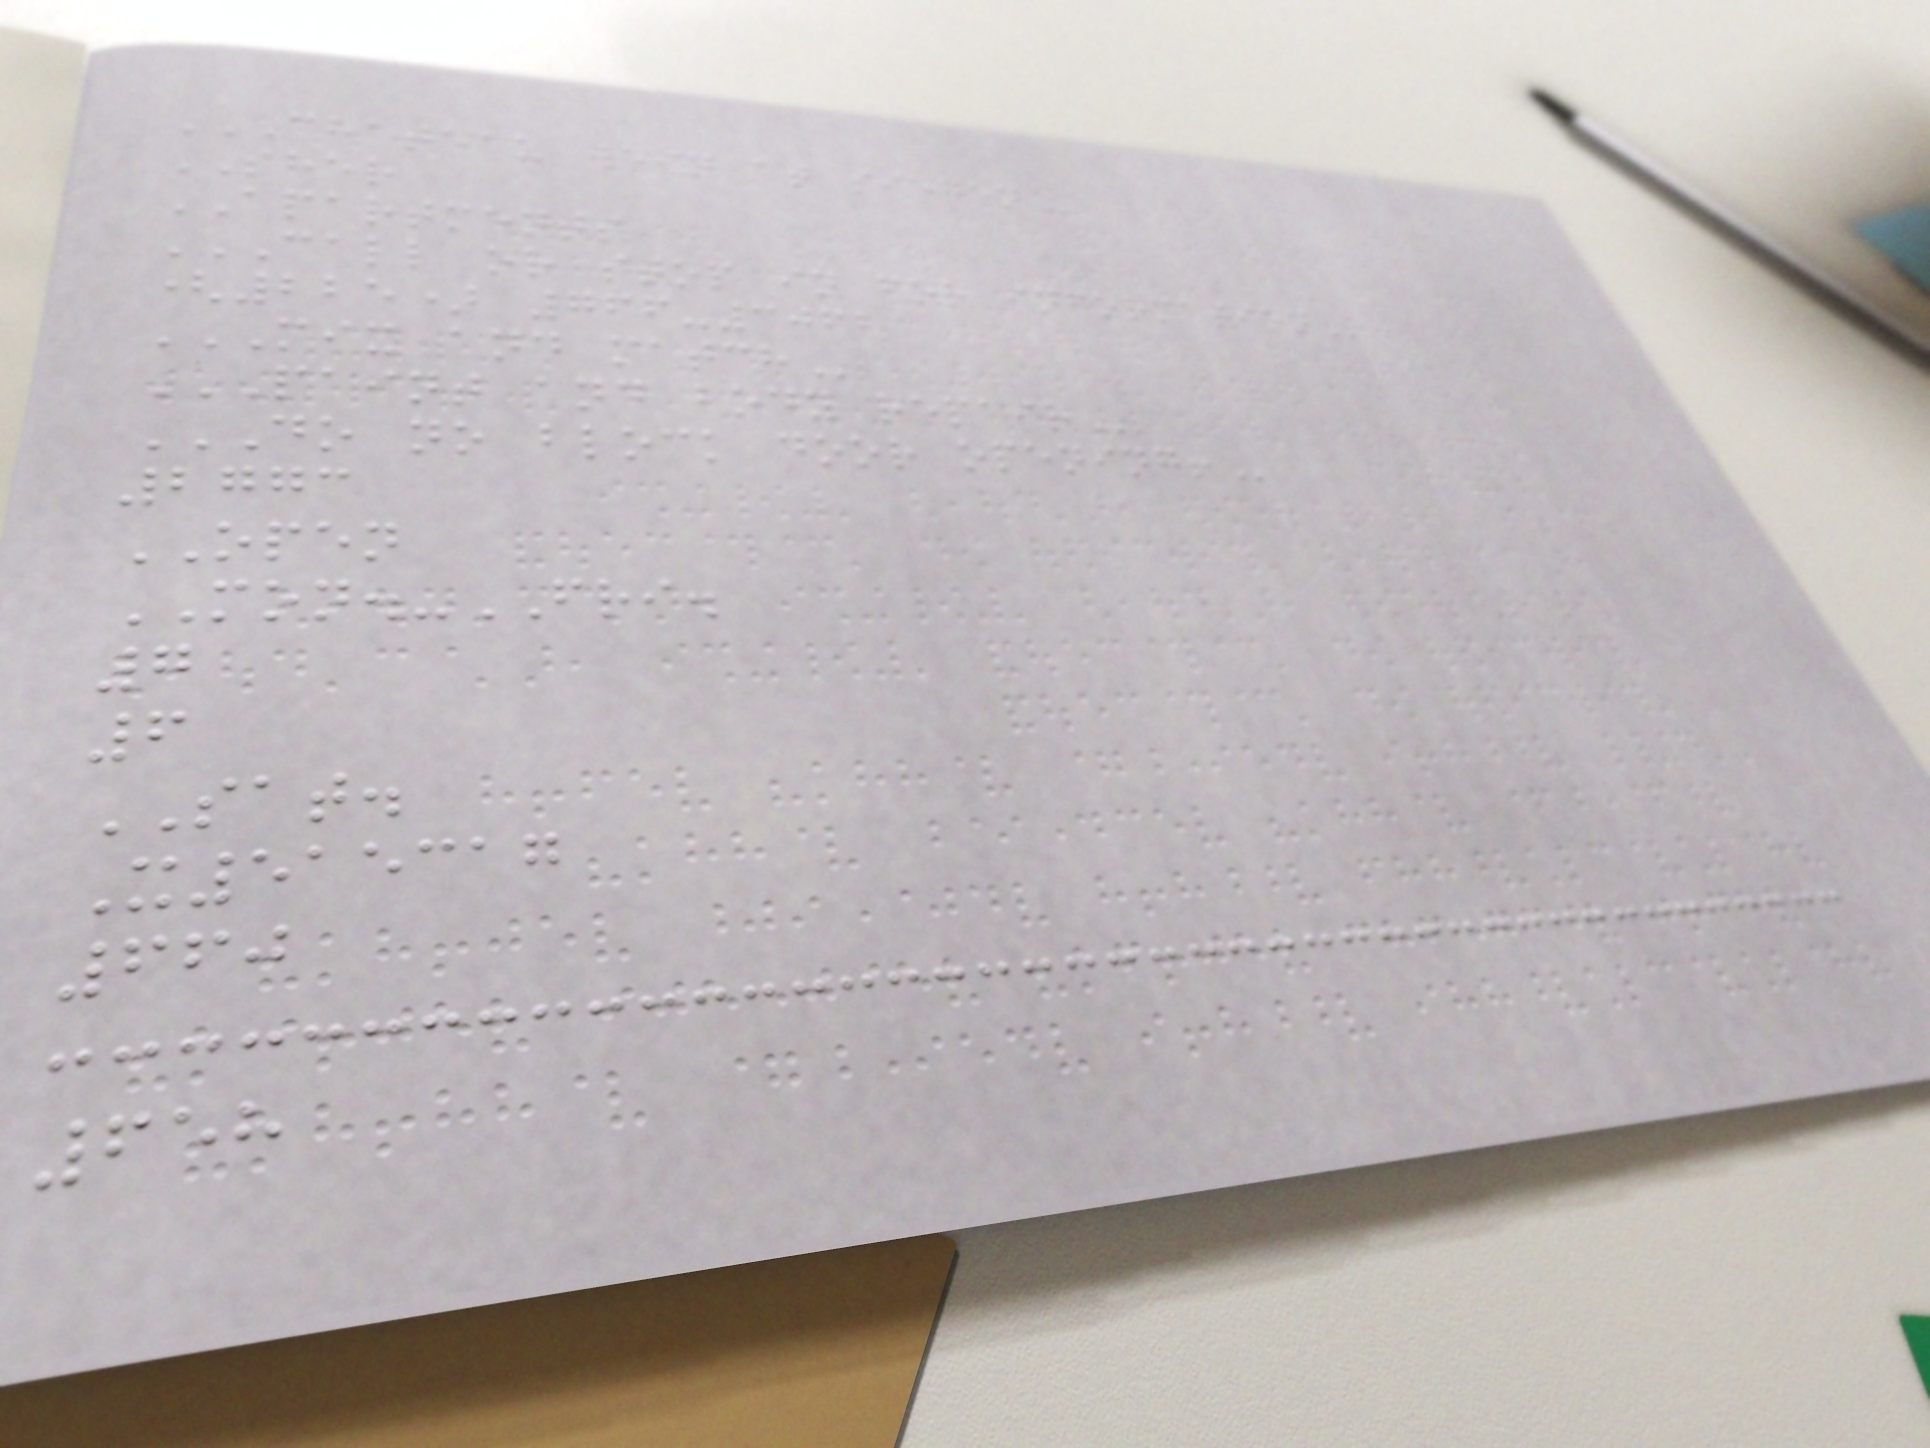CHATEAU WEIN AT SIEGEN
SHER
APARTMENTS
CALL OR STOP IN FOR INFORMATION
(225) 766-3062
MIX AND MATCH
PAINT AND BODY REPAIR
DO NO BLOCK DOOR OPENING!
2773
OPEN
MON.-FRI.
7
6
SAT.
X515317
660
658
